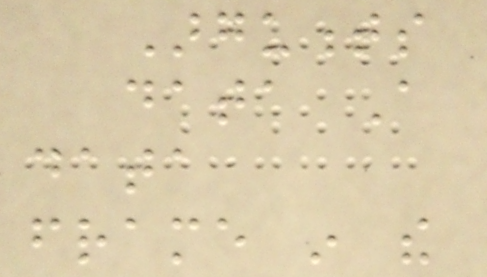Arguments
data A
data
frame in the
